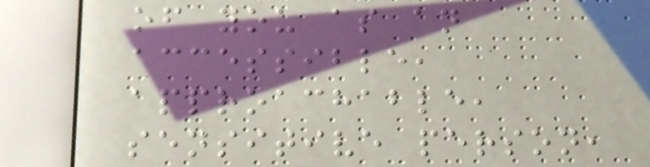of you as an
accessible,
approachable,
sensitive person,
